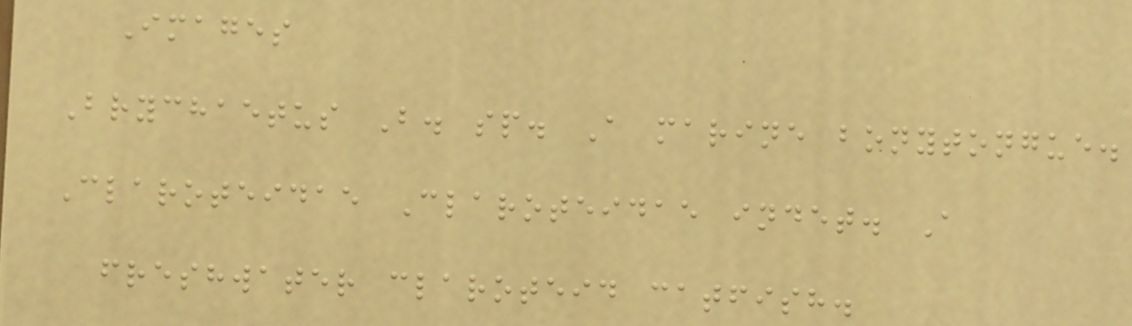Images
Brychaetus B. sp. A marine bonytongue.
Claroteidae Claroteidae indet. A
freshwater claroteid catfish.
